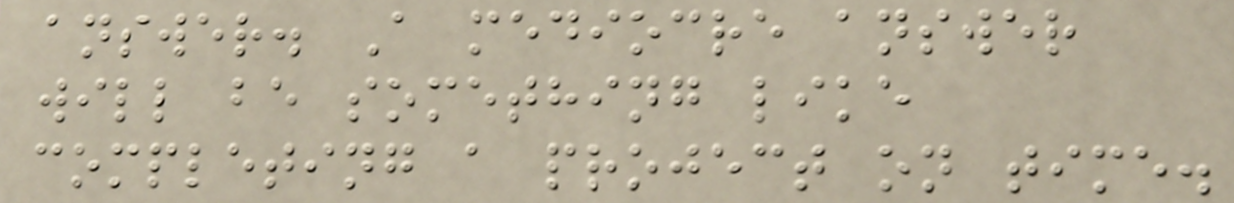answer. A mediocre answer
will be something like
completing a project on time.
